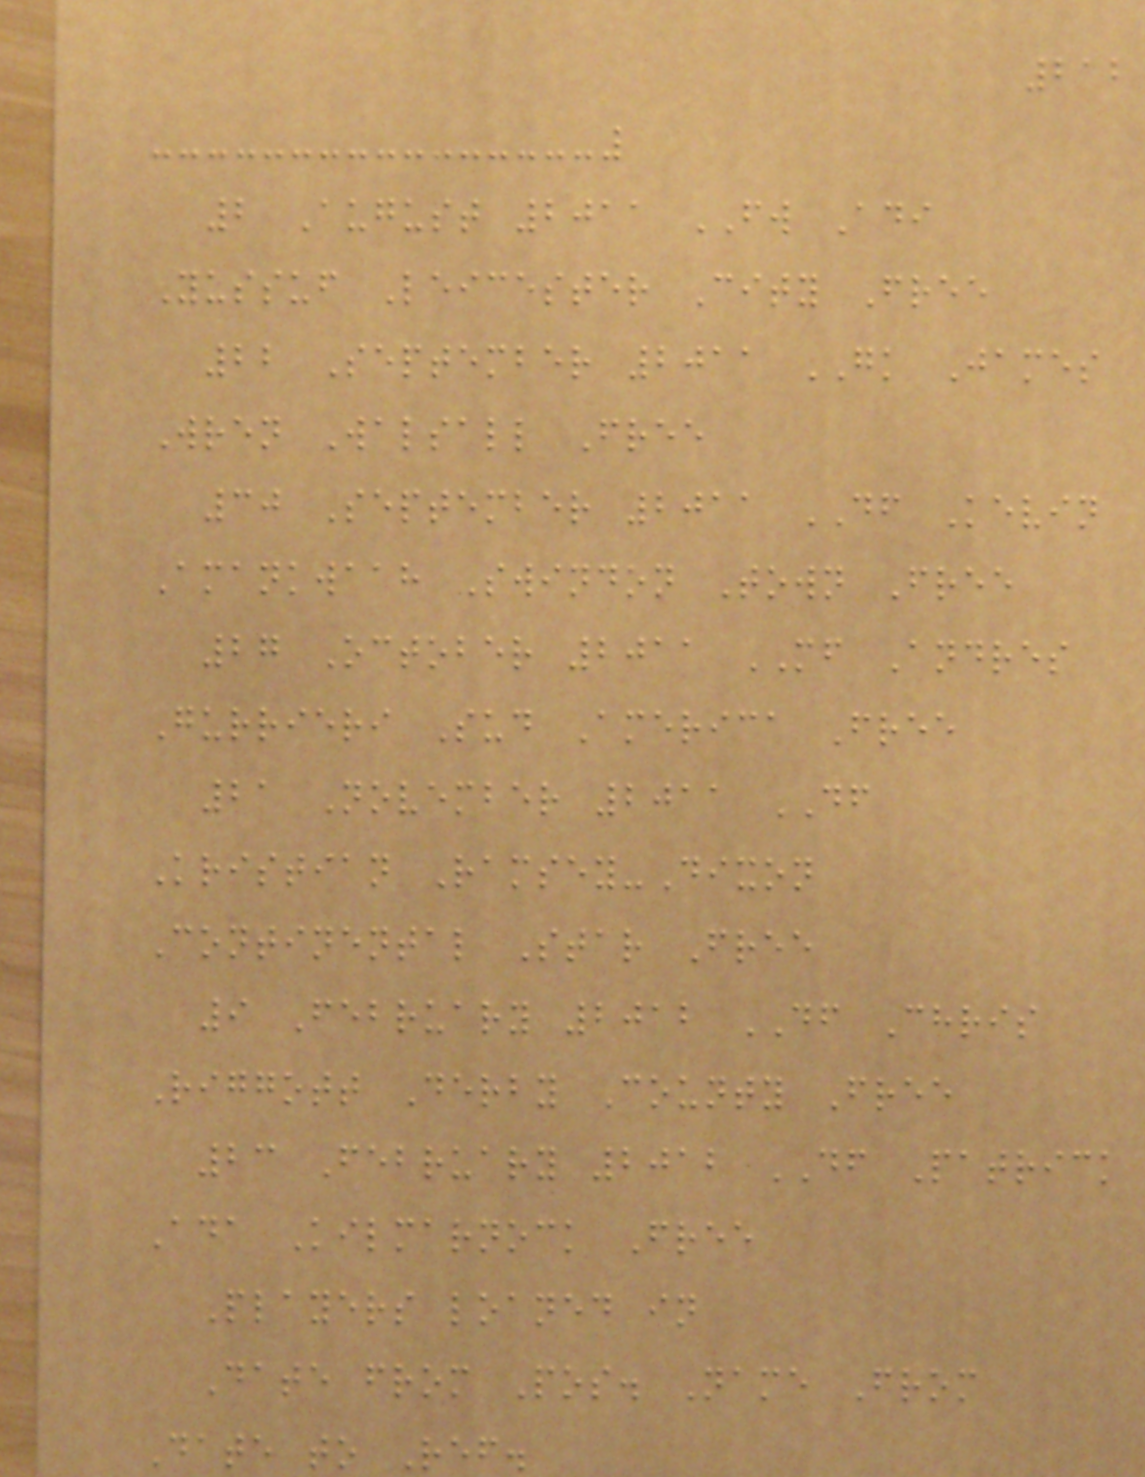212
2 August 2011 FW Adi
Yussuf Leicester City Free
22 September 2011 GK James
Wren Walsall Free
30 September 2011 DF Kevin
Amankwaah Swindon Town Free
27 October 2011 MF Andres
Gurrieri Sud America Free
21 November 2011 DF
Kristian Ramsey-Dixon
Continental Star Free
9 February 2012 DF Chris
Riggott Derby County Free
23 February 2012 DF Patrick
Ada Kilmarnock Free
Players loaned in
Date from Pos. Name From
Date to Ref.
